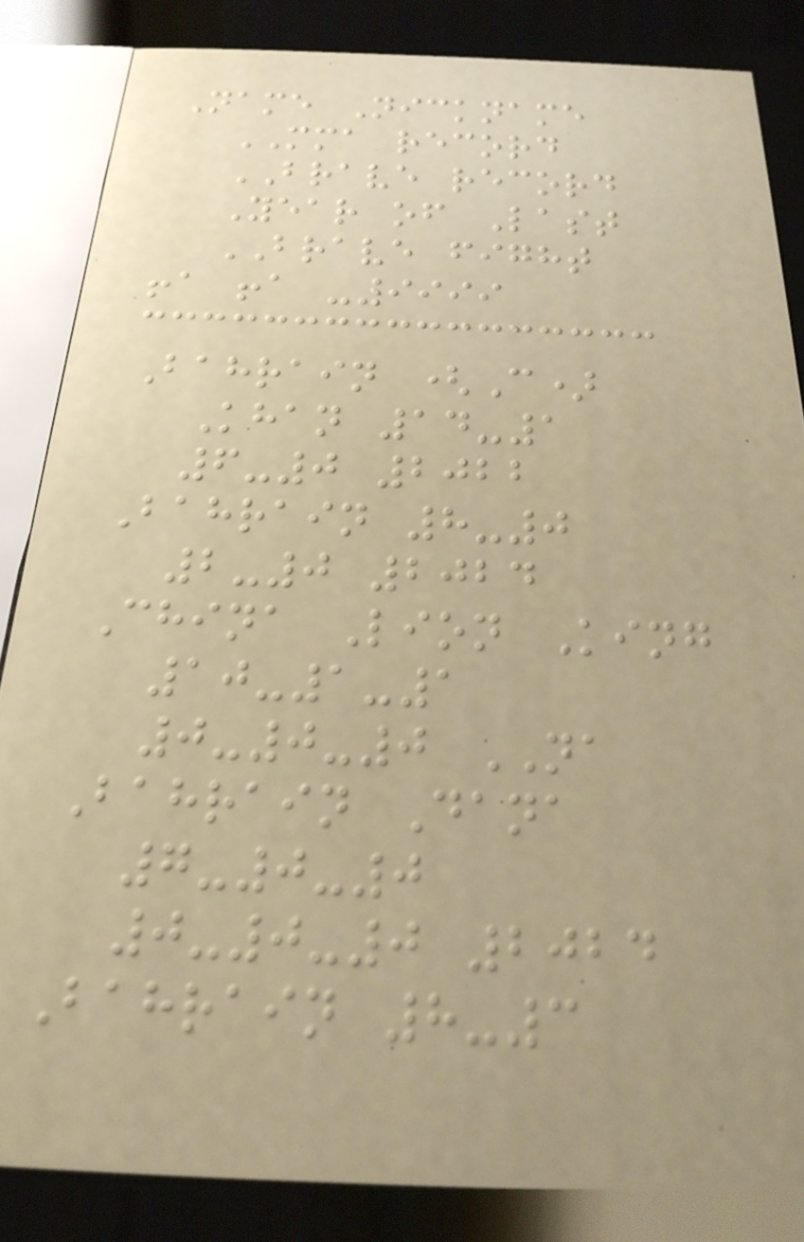Name Nickname
MMA record
BRAVE record
Year of Last
BRAVE fight
!a !a -9999
Bahrain (C)
Khan 14-1
6-0 2022
Bahrain 8-0
2-0 2024
China Lion King
10-1-1
0-0-0 NA
Bahrain Dana
7-0-0
0-0-0 2024
Bahrain 8-3
